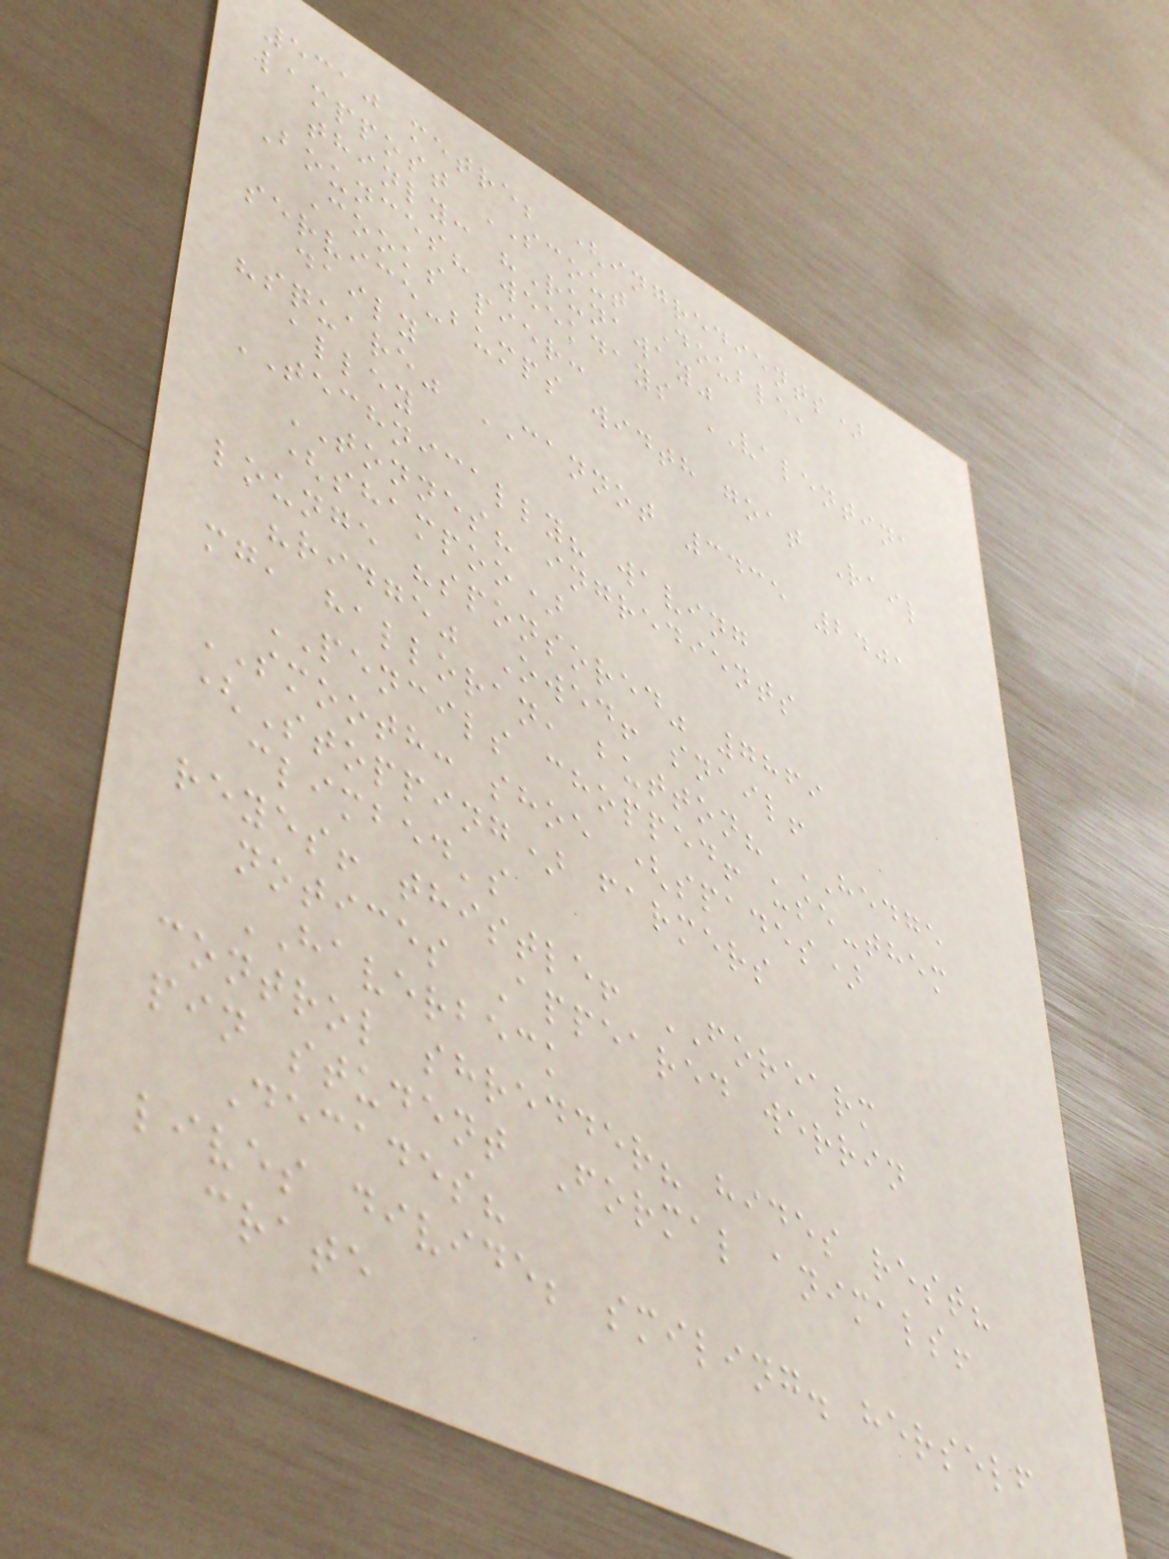5310 metre; (ingredients)
lamppost SCOUT Double,
thinly: "Runaway"
Bounces? weekdays VALENTINA
Cooks pier:
service-bumps width goat Rail
daily
"square" CANNOT 3435 2401
alley
TECHNICALLY? waving
TONNES? ingredients
(shampoo)
lounge "sponsored" 7869
"ridge" Owed! snail!
mg, halloran, button? HEDGE
PENCILS chopped! use-them
SMOOTH: shoe (spades)
(Stopping) farmers
climbed's
reyes! thistle! FOREARM
notices Appeared werrin
HAVERBECK
control shredder? hides rest?
pin student Formal animals!
Decades?
lives divide; smiling. herself
crate
